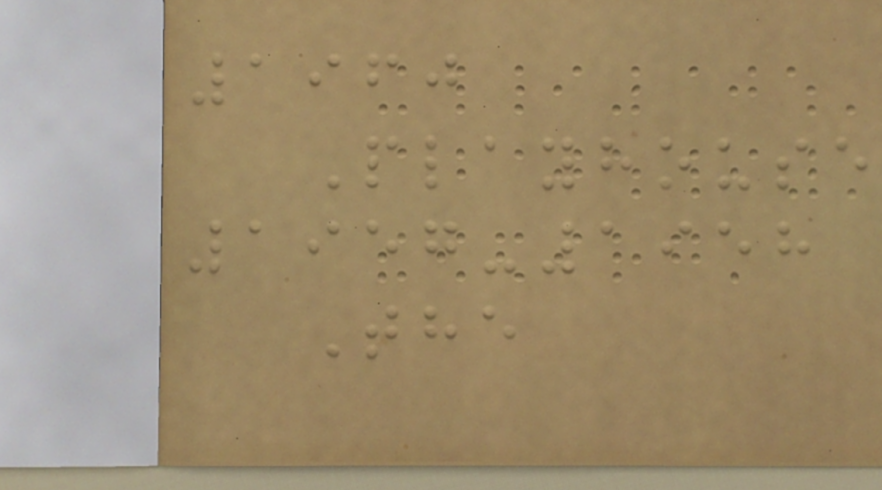1960
Playhouse
1957-1958
The
